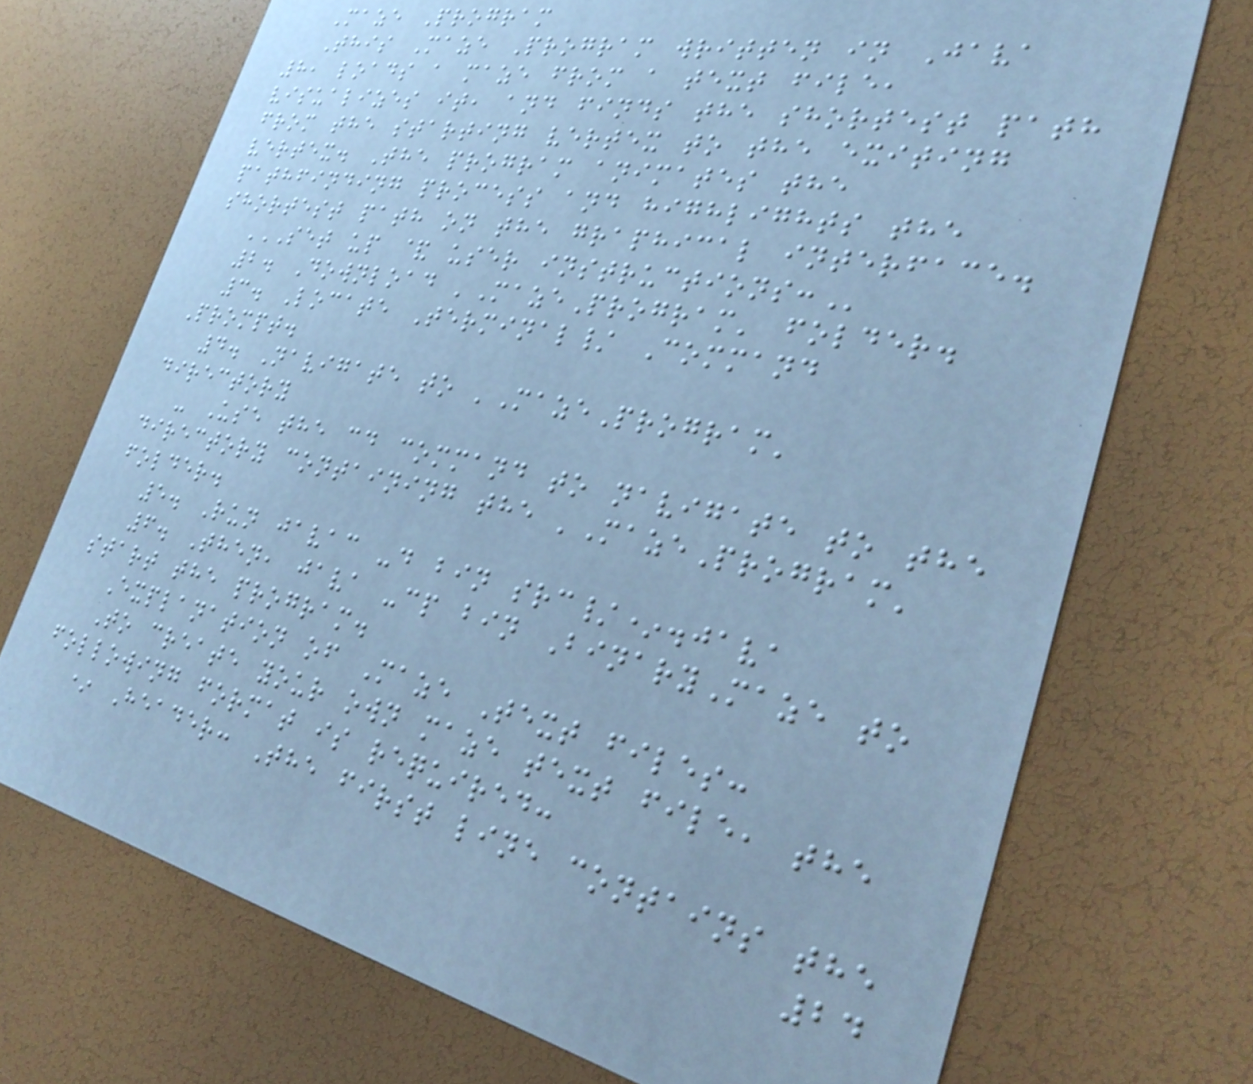Maze Program
This Maze Program written in Java
8, loads a maze from a text file,
visualizes it, and finds the shortest path
from the starting vertex to the exiting
vertex. The program animates the
pathfinding process and highlights the
shortest path on the graphical interface.
SET UP & USER INSTRUCTIONS:
2. Download 'MazeProgram' folder.
3. Locate Terminal/ Command
Prompt.
4. Navigate to 'MazeProgram'
directory
- Use the cd command to navigate to the
directory containing the 'MazeProgram'
folder.
5. Run javac -d bin src/*.java
6. Then, java -cp bin BinaryMaze to
start the program.
Explanation of Maze Text files:
To create your own maze text file, the
following format is required:
* Header: The first line contains the
24
